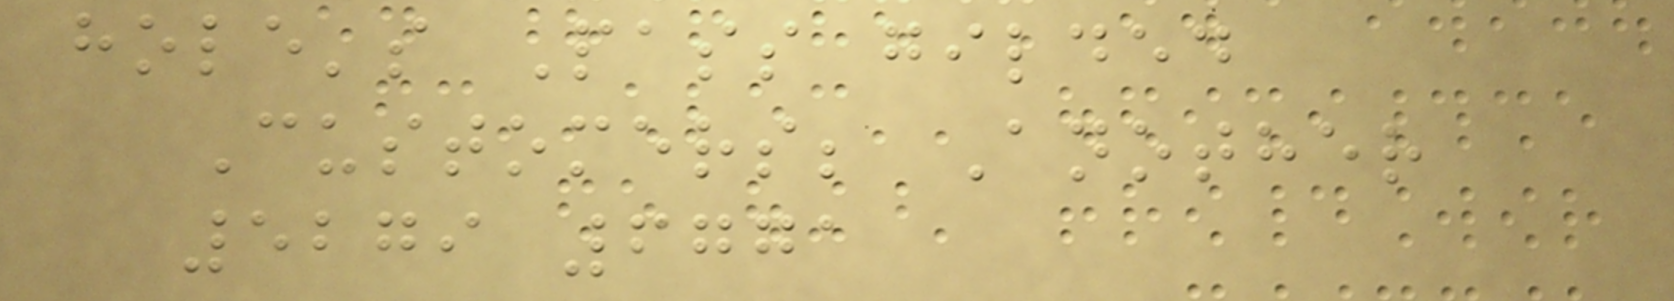hole's Pass gilded
Customers; Another
5279 6771
